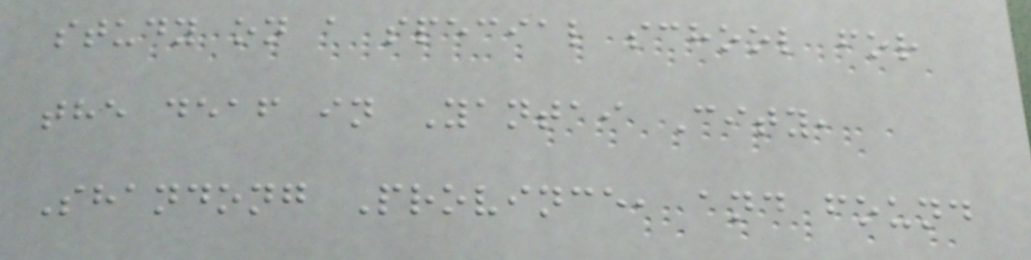study on a special school for
the deaf in Yantai City,
Shandong Province, and found
